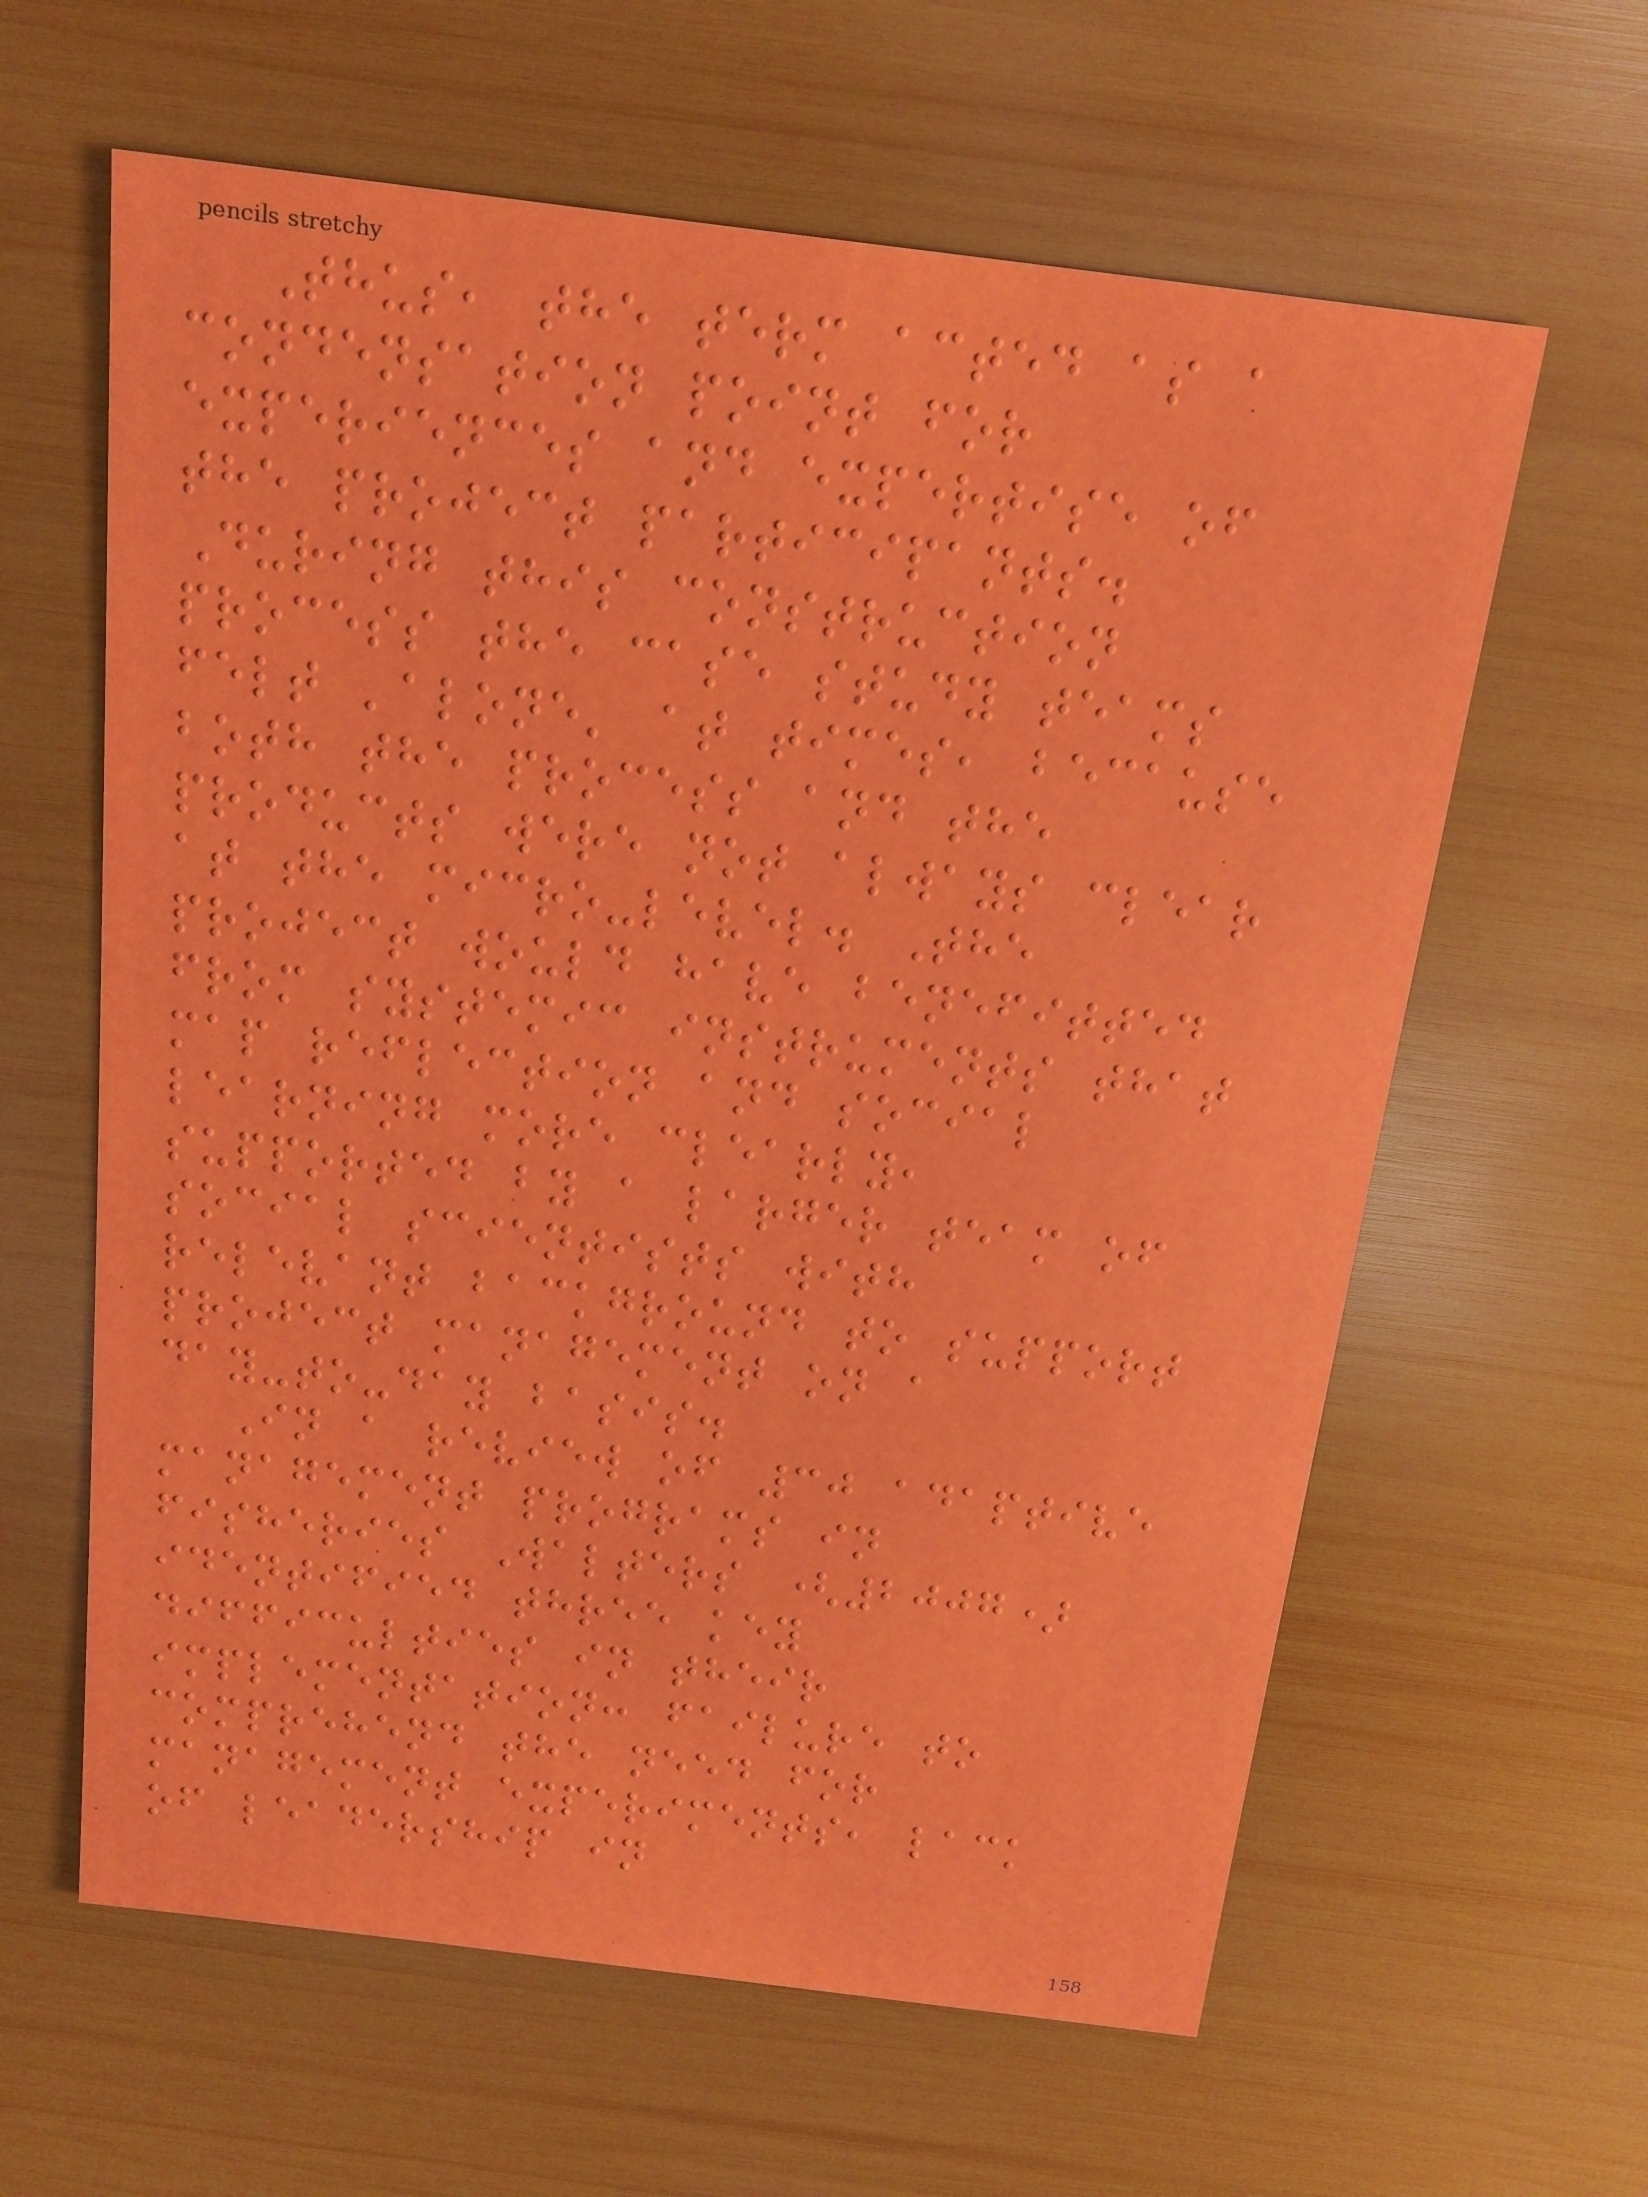Thus, the term acted as a
condensation point for
experiences and expertise of
the project participants.
During this construction
process the case study teams
felt 'alone' at times, because
both the process and the
products were not always clear
at the micro-level. The
project would have benefitted
from systemic instruments that
map reflection and social
learning more clearly,
supported by a larger team of
social scientists with
relevant background to support
project management on a
day-to-day basis.
In a review of 30 adaptive
management programs in
fisheries Walters (2007)
identified three key
difficulties in their
implementation: failure to
comprehend the need for
management experiments, lack
of leadership in
